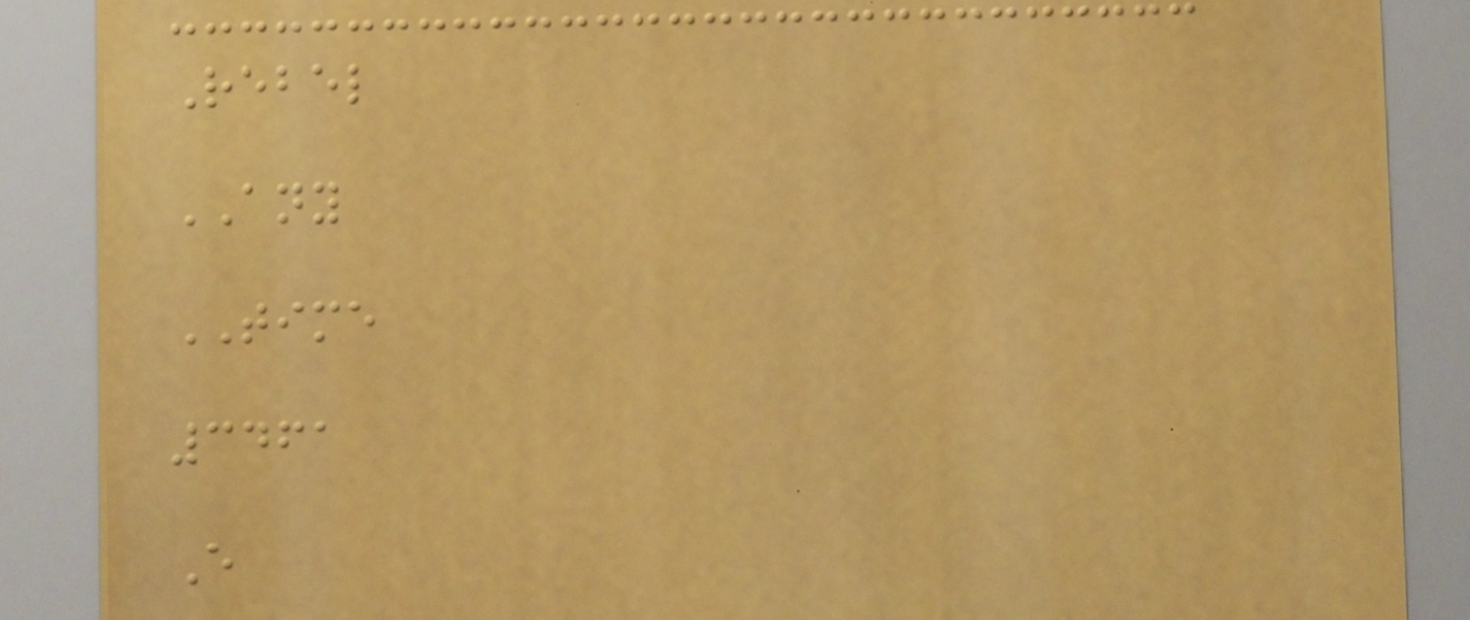Rebel
ANY
TIME
3461
E
